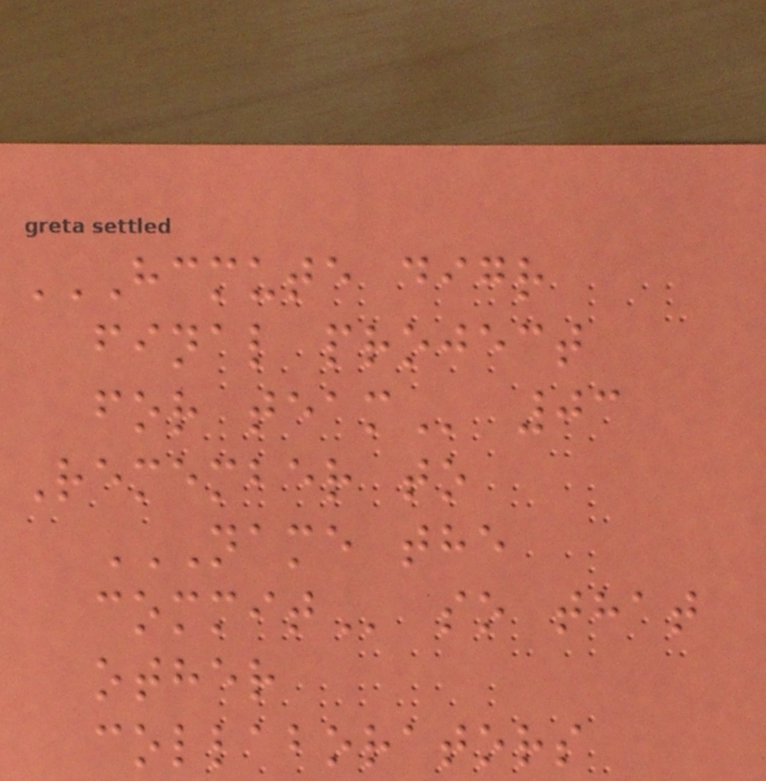HCMUTE DIGR
FINAL PROJECT
FOR TEAM 03
Remember to
NAME THE
COMMIT so that
other
collaborators
